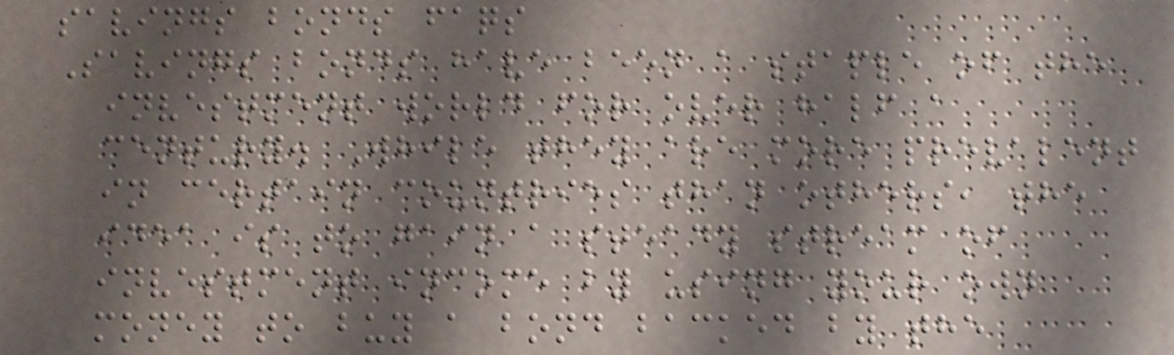savings bonds faqs
Savings bonds have been a staple of the
investment world for over half a
century. While they are more prevalent
in certain countries than others, the
idea is to gain a steady stream of
investment income by using your own
money to buy a bond backed by the
